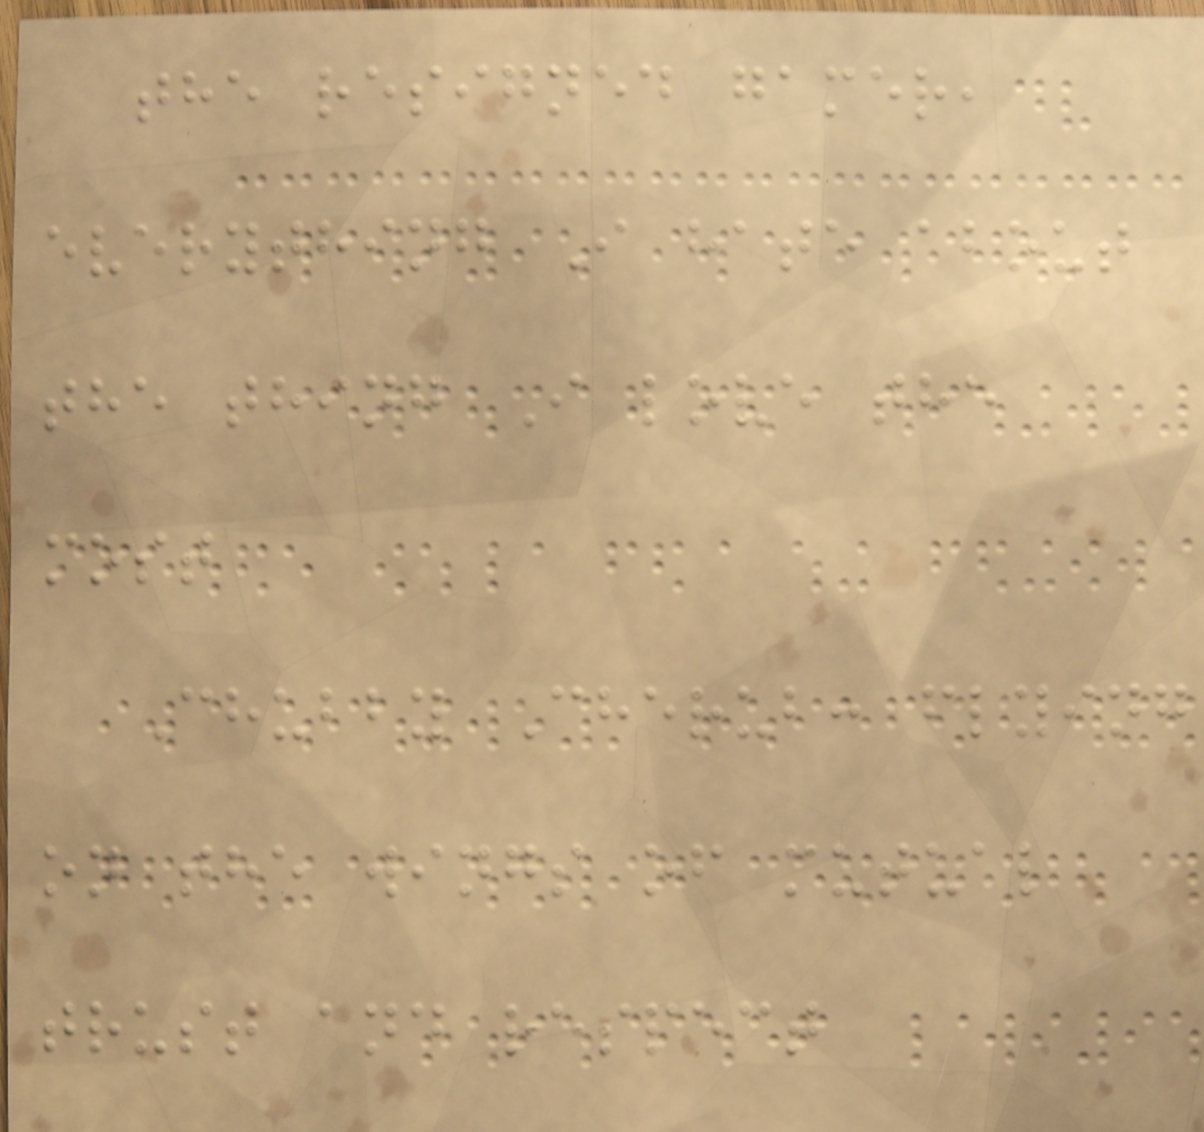the resigned gamer,
everything I hate about
the thing I love the
most
Chubby Cherub: flying
on the wings of mutual
trust and respect
